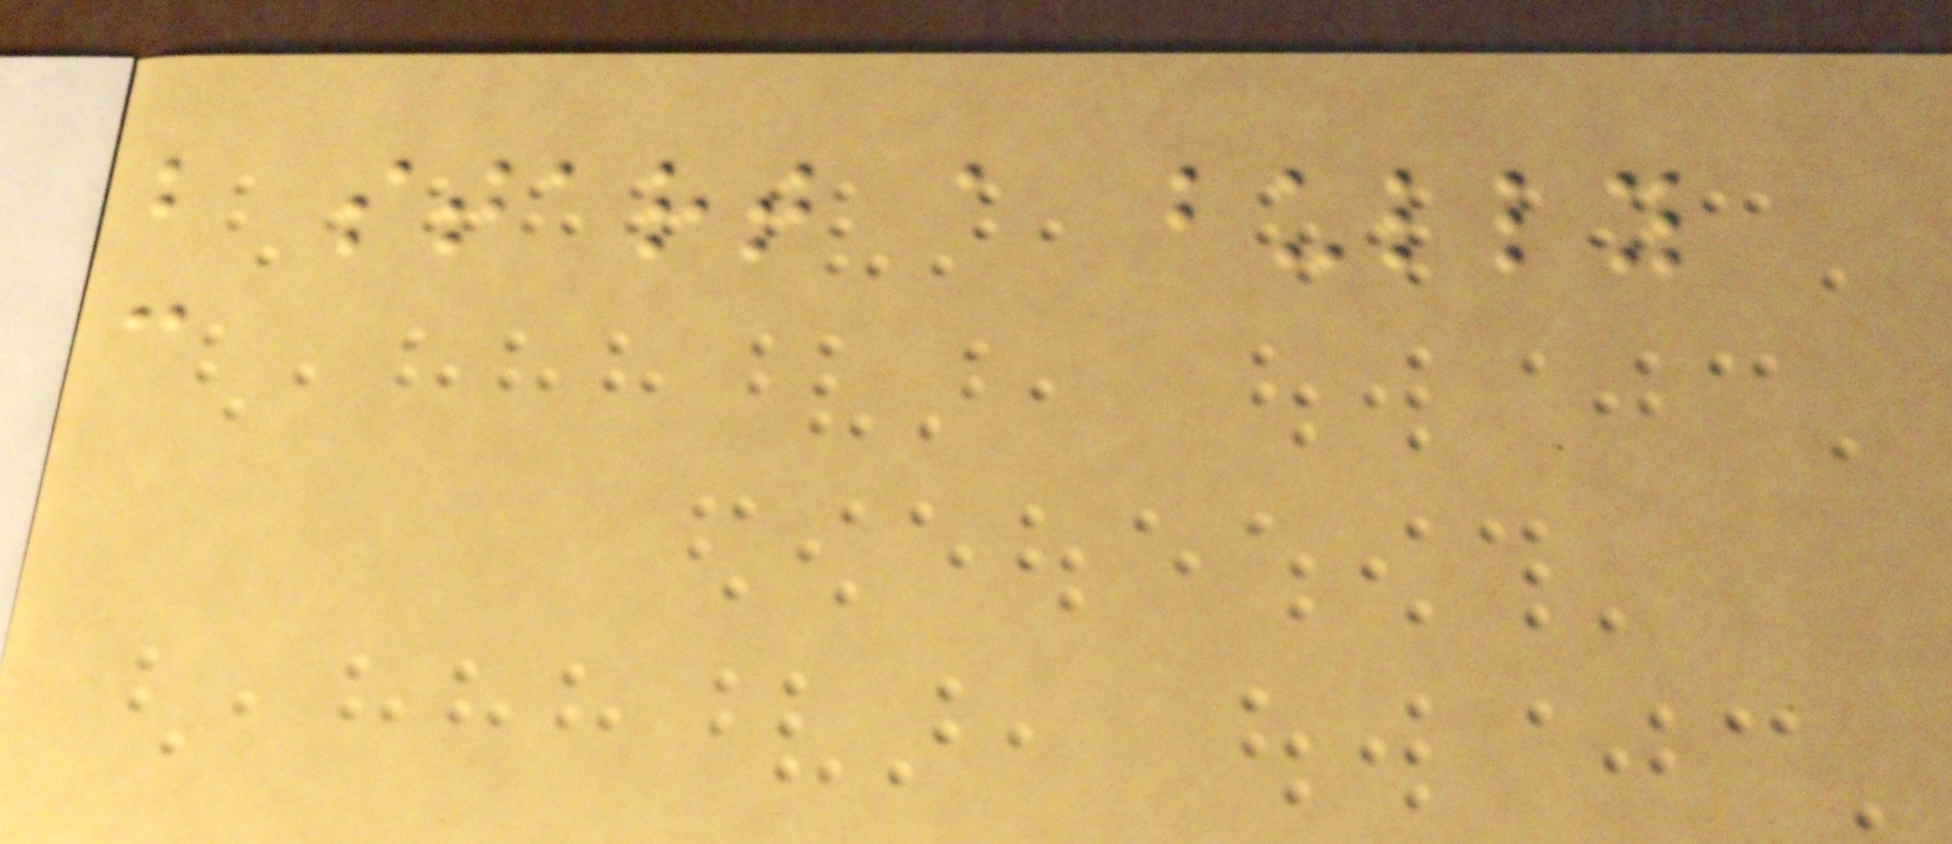b start a bully
c
